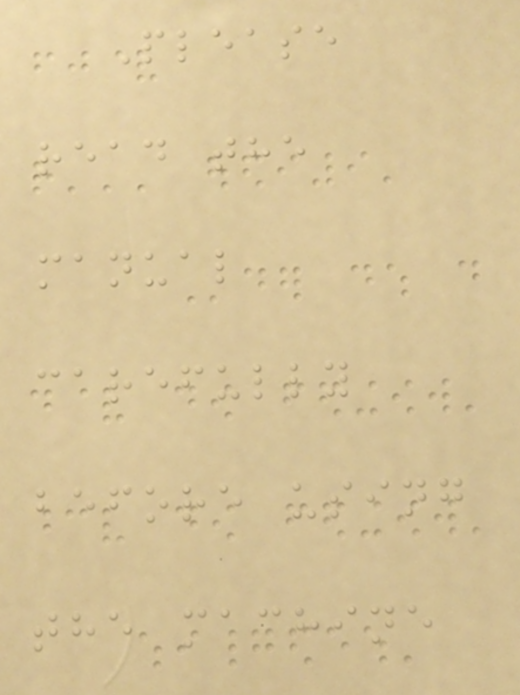Please
read the
manual
carefully
before using
the machine
